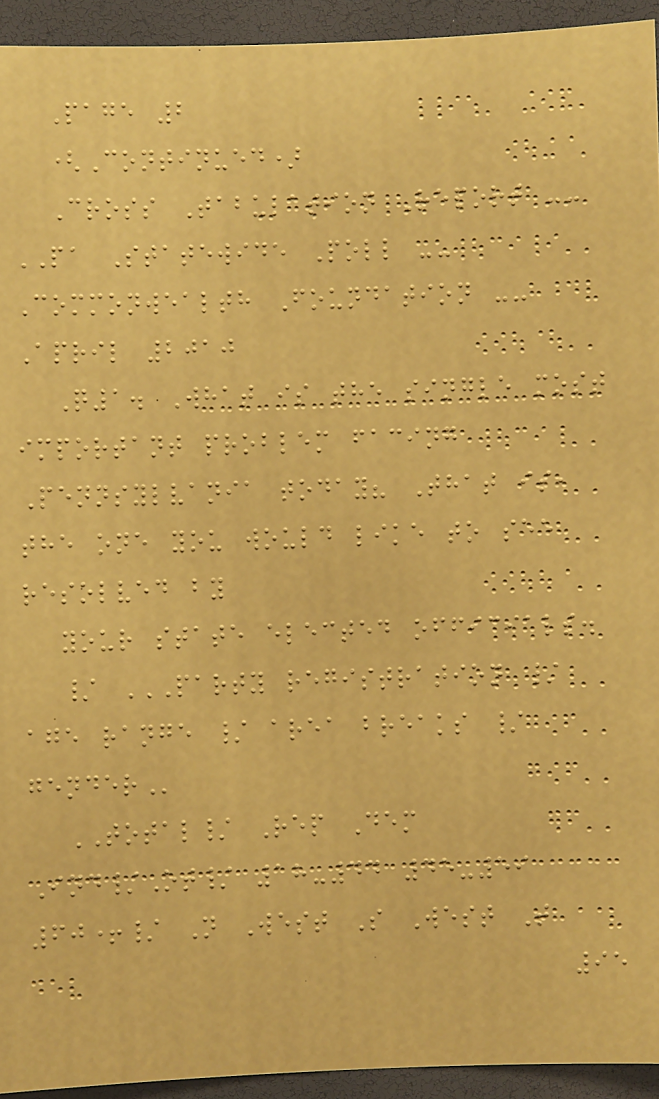Page 2
(Continued)
Cross Tabulation Report --
PA Statewide Poll --
Commonwealth Foundation --
April 2010
Q1. What is the single most
important problem facing
Pennsylvania today? That is,
the one you would like to see
resolved by
your state elected officials.
/ PARTY REGISTRATION /
AGE RANGE / AREA BREAKS /
GENDER
TOTAL/ Rep Dem
Ind/Ot/ 18-44 45-59
60+/ N West S West T
95
